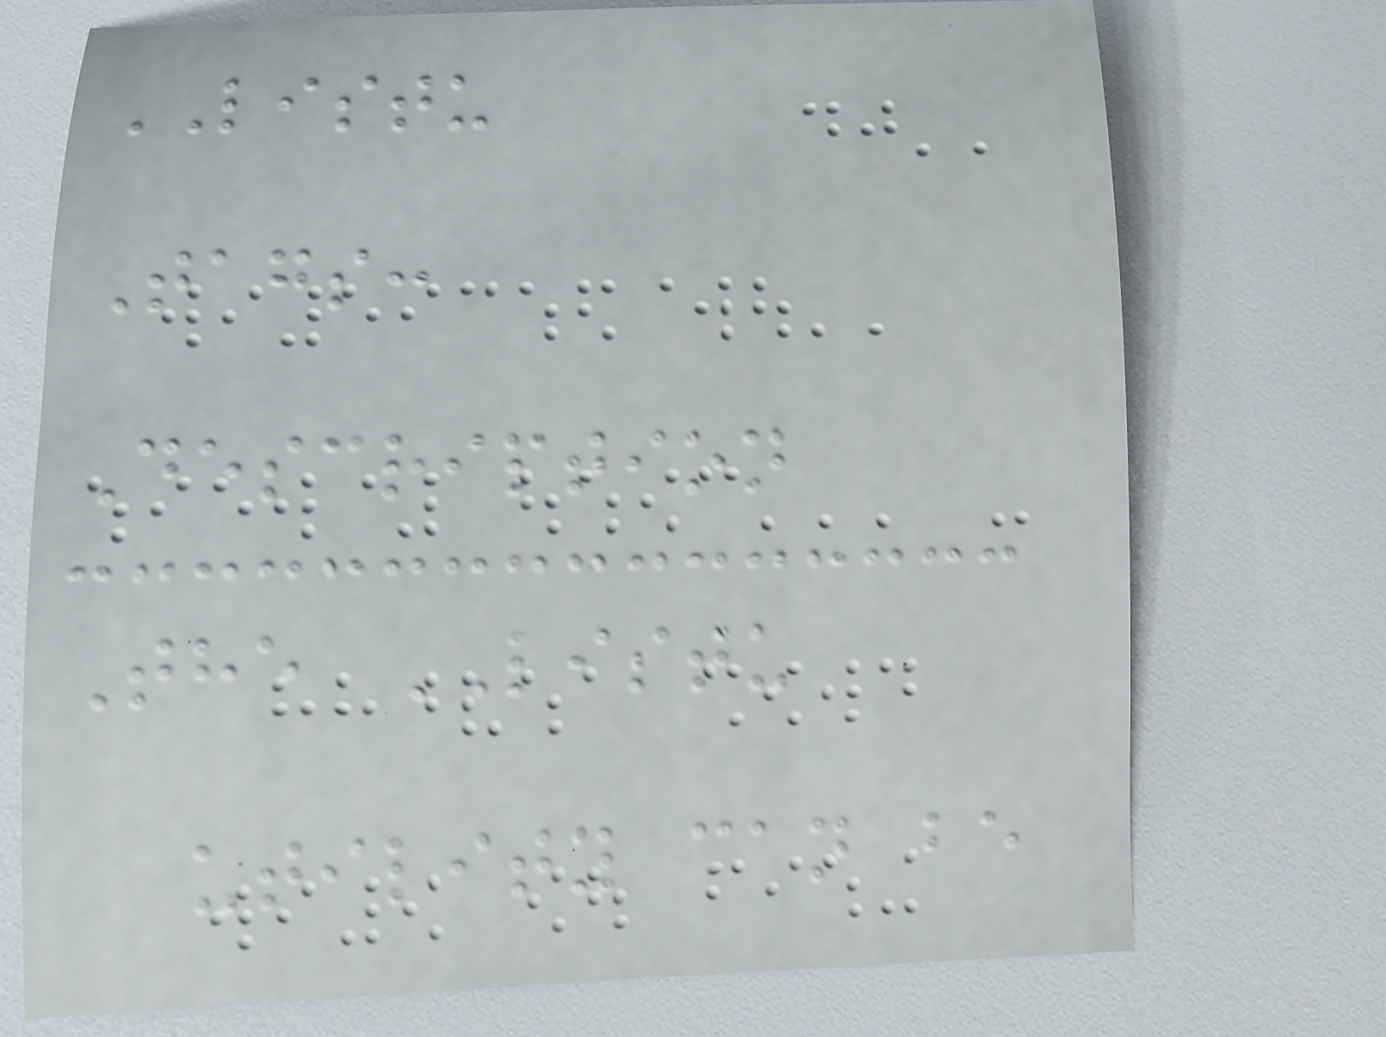LISTU
Tags:
Description
The LISTU
utility can be
